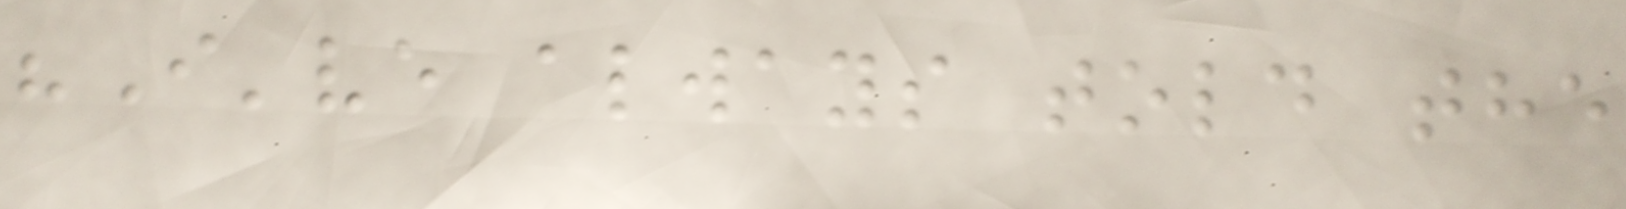"I've always told the
